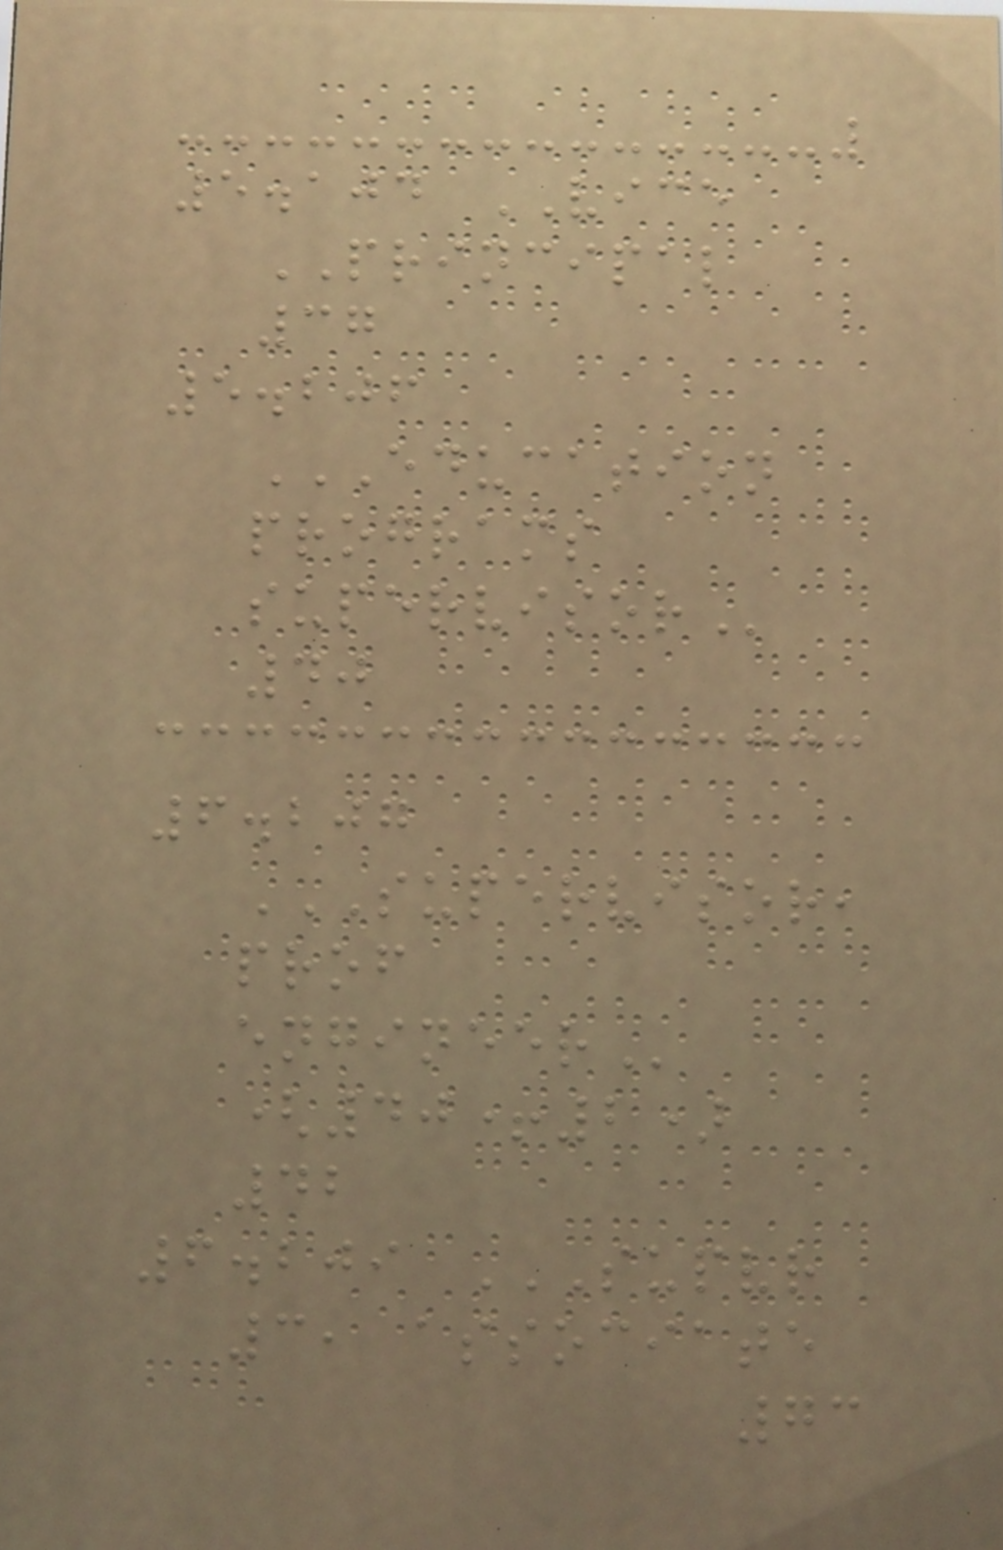5.104 VICE
PRINCIPAL
37
5.206
EDUCATION
PROGRAMS
SUPERVISOR
40
6.207
SUPERVISOR,
PROF
ENGINEER
(40+2)
42
6.209 SUPVR
3, ASSOCIATE
73
